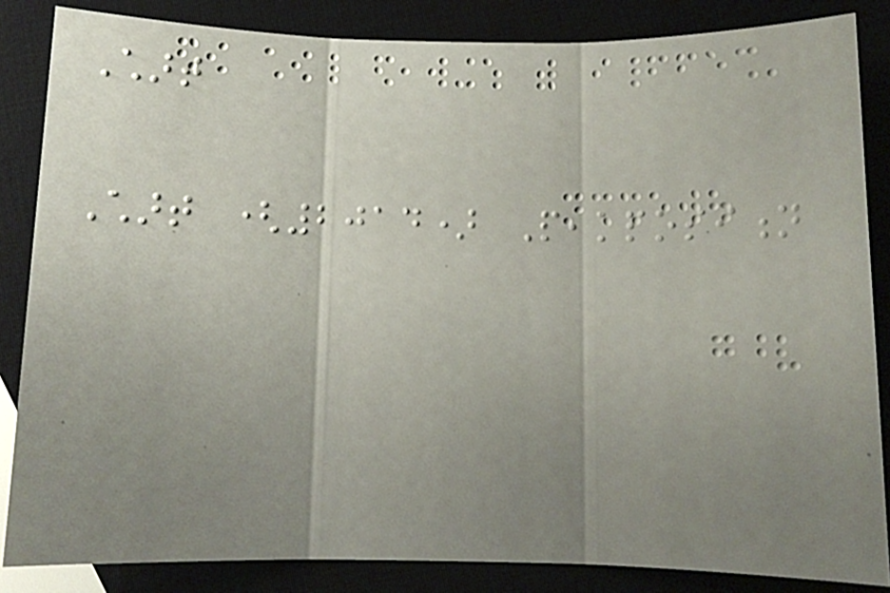Chart
Chart (2014) Peakposition
